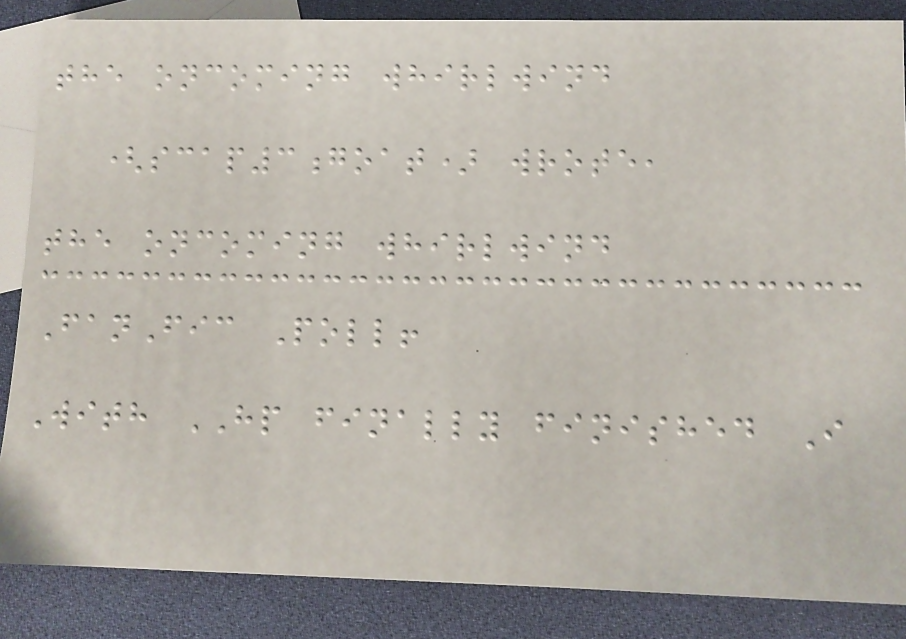the oncoming whirlwind
(scap3goat) wrote,
the oncoming whirlwind
FanFic Poll!
With HP finally finished I
